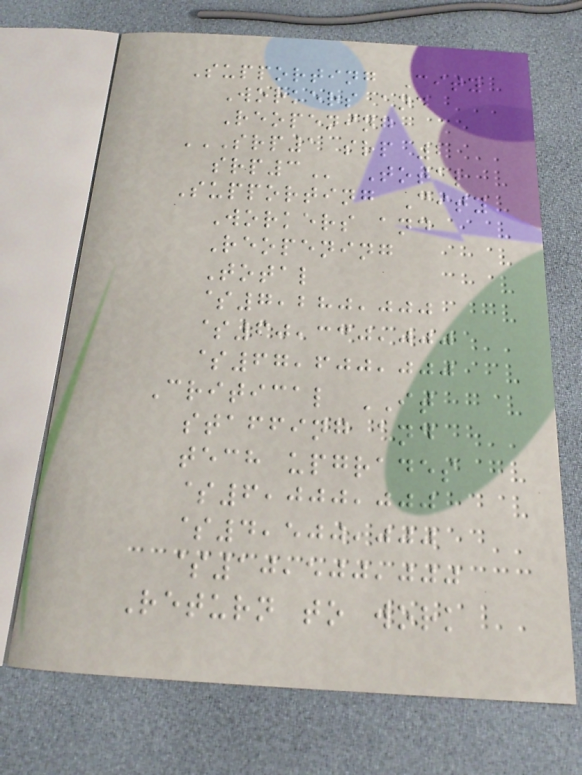Supporting City
Workers and
Reopening
SRP1 SRP 2
SRP3 Total
Supporting City
Workers and
Reopening
Total
$7,280,000
$60,330,000
$67,600,000
Critical IT
staffing and
tech upgrades
$6,000,000
$4,500,000
$10,500,000
Return to work
